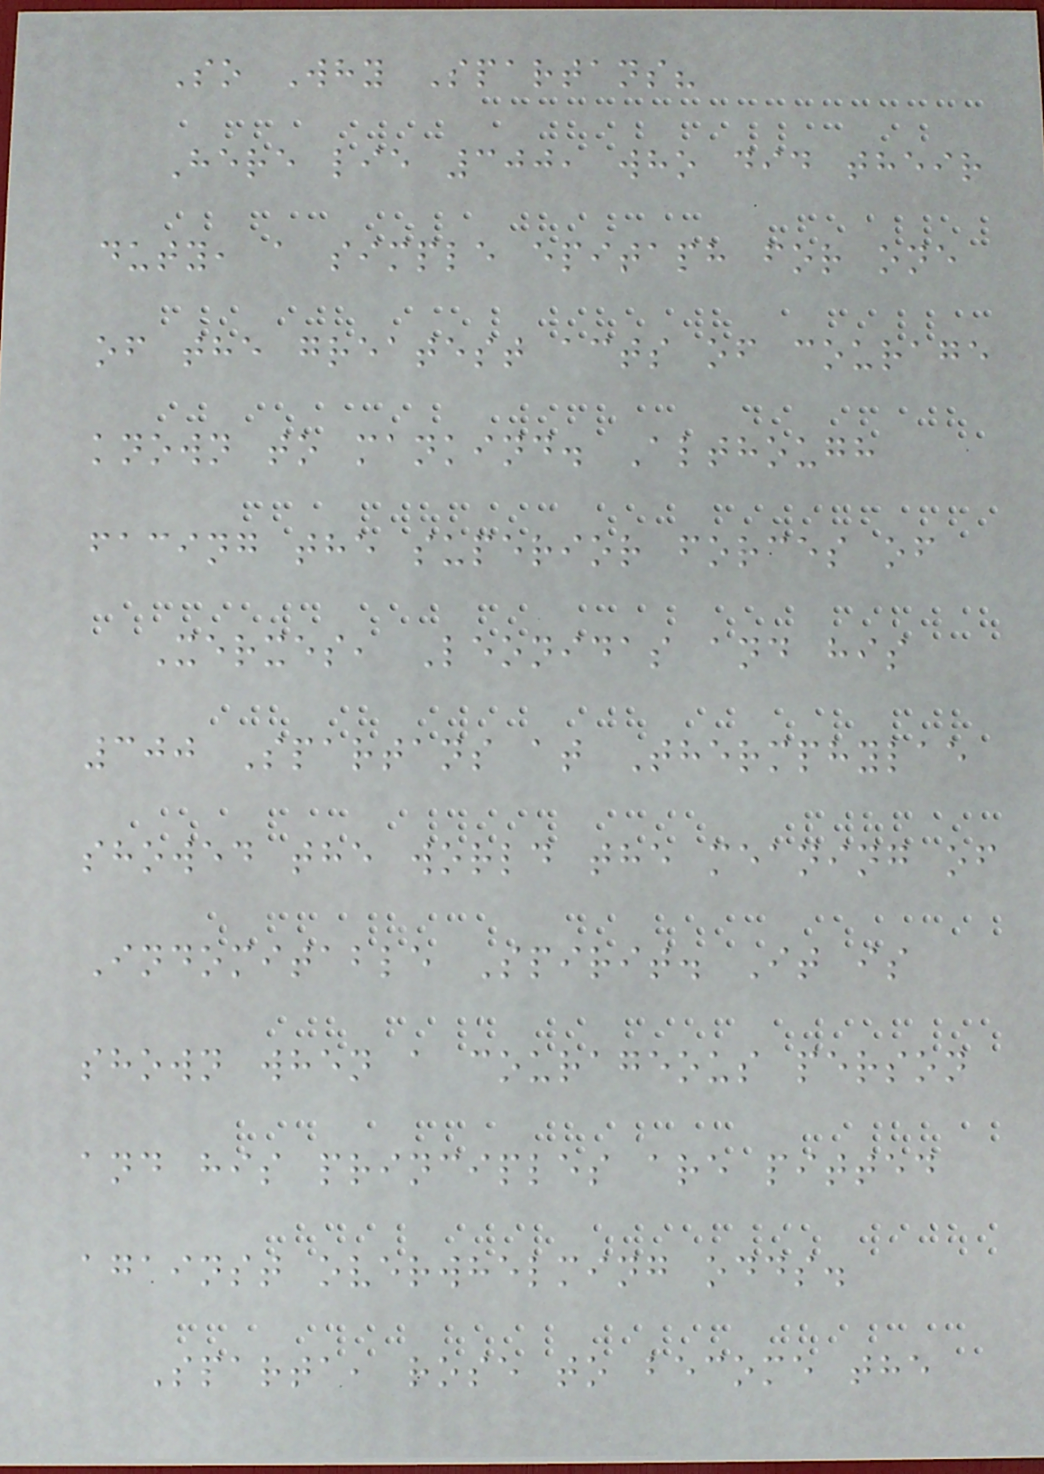So Why Spartans?
Here lie 300, who did their
duty, a simple epitaph for one
of the greatest acts of courage
known to mankind. Although
facing the superior forces of
Xerxes, Leonidas and his
300 Spartans at Thermphylae
showed the world the meaning of
Indomitable Spirit. It is
shown when a courageous person
and his principles are pitted
against overwhelming odds.
Sparta, rose to become the
